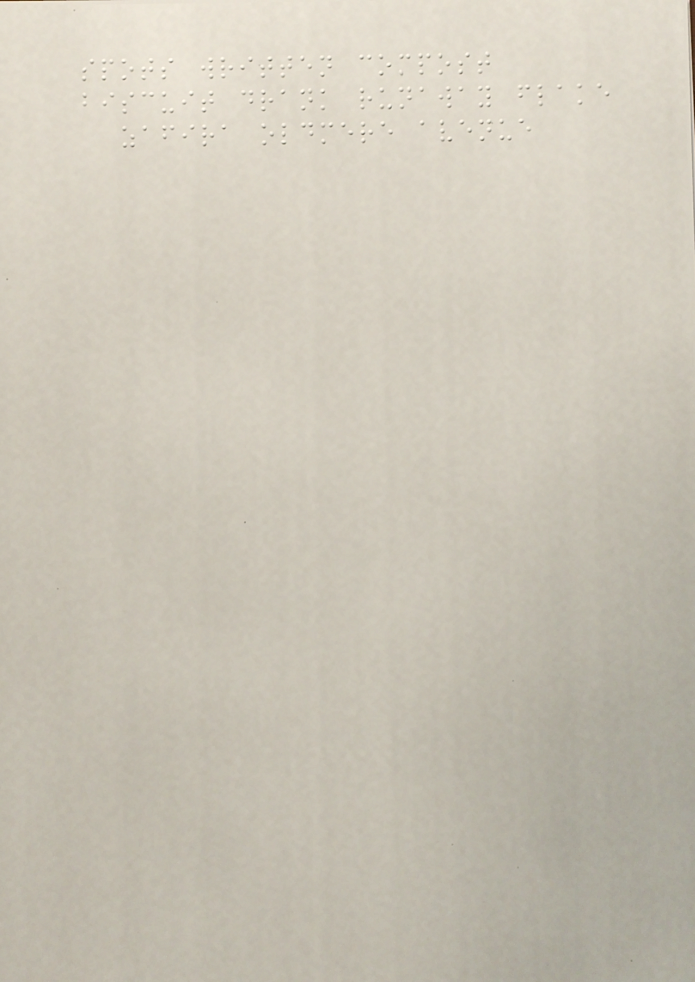spots written compost
biscuit drank runaway flake
zafira oldmere avenue
